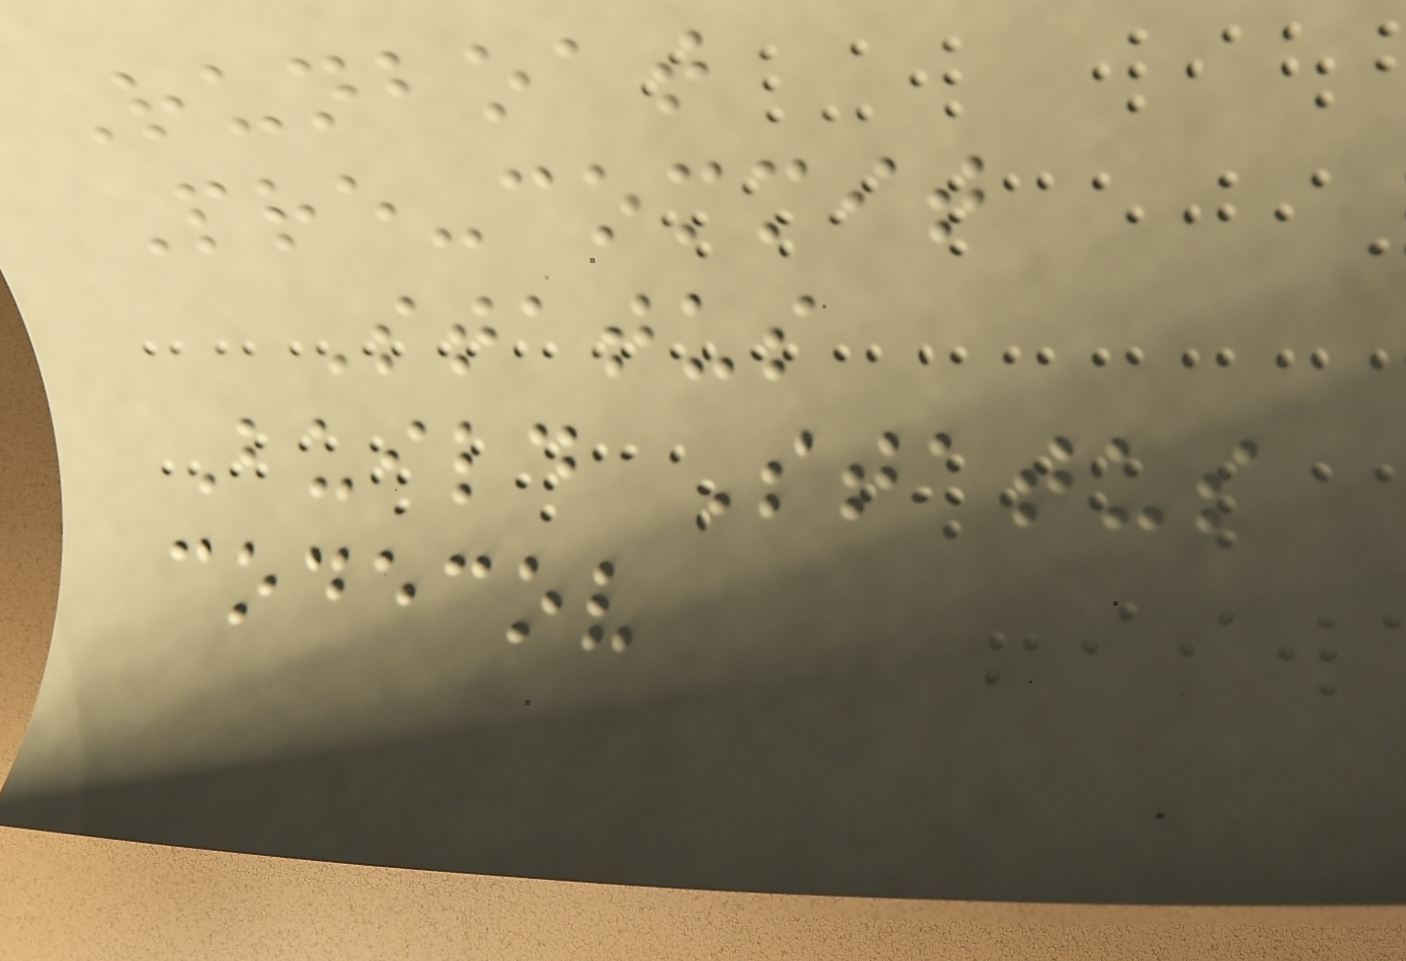Runboat
Pre-commit
Status
Build Status
codecov
